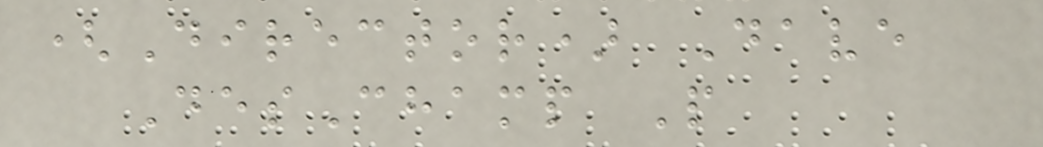(Director) Dave
DesChamp P
